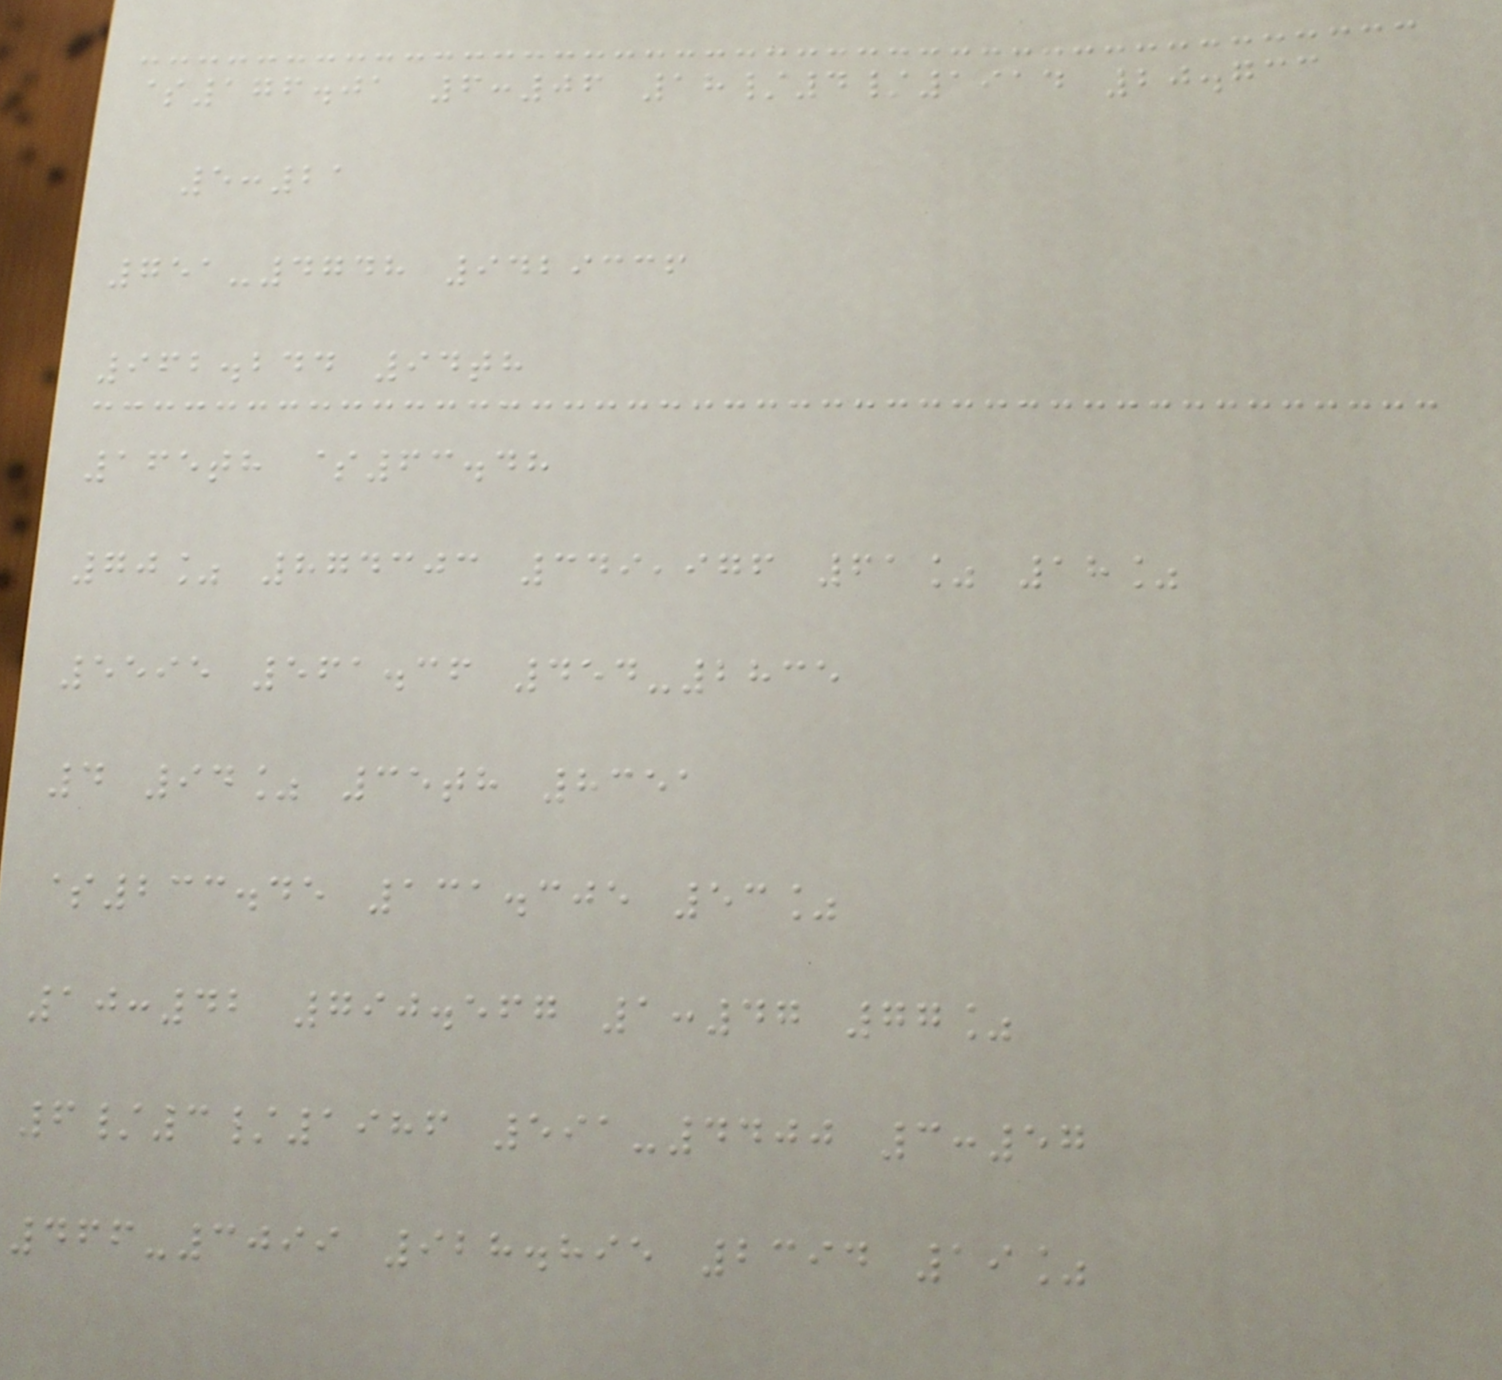$176.01 6:06 18/4/1914 20.733
5:21
751-4748 9429336
962.244 94th
165th $63.48
70% 874303 349,976 61% 18%
5595 561.36 454-2835
4 94% 35th 8351
$233.45 131.305 53%
10:42 790.567 1:47 77%
6/3/1986 591-4400 3:57
466-3099 928.895 2394 19%
